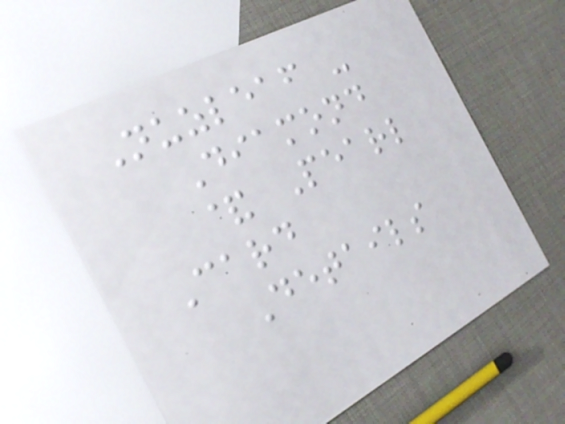Nuzleaf -
Diamond
& Pearl
Card
Details
